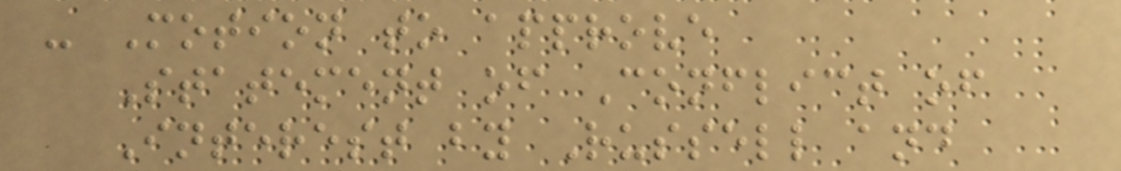- Motion to approve
Statement of Conflict of
Interest by Russell and
